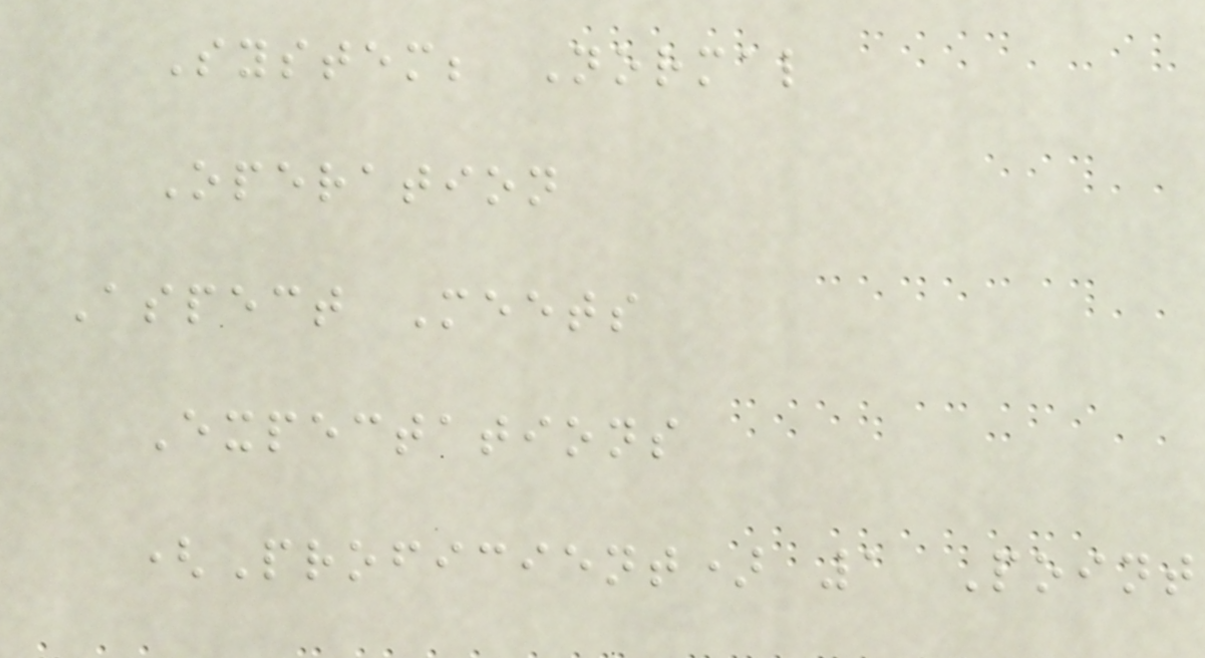System; Normal
Operation
Aspect Meets
Expectations
(Proficient) 1 Point
